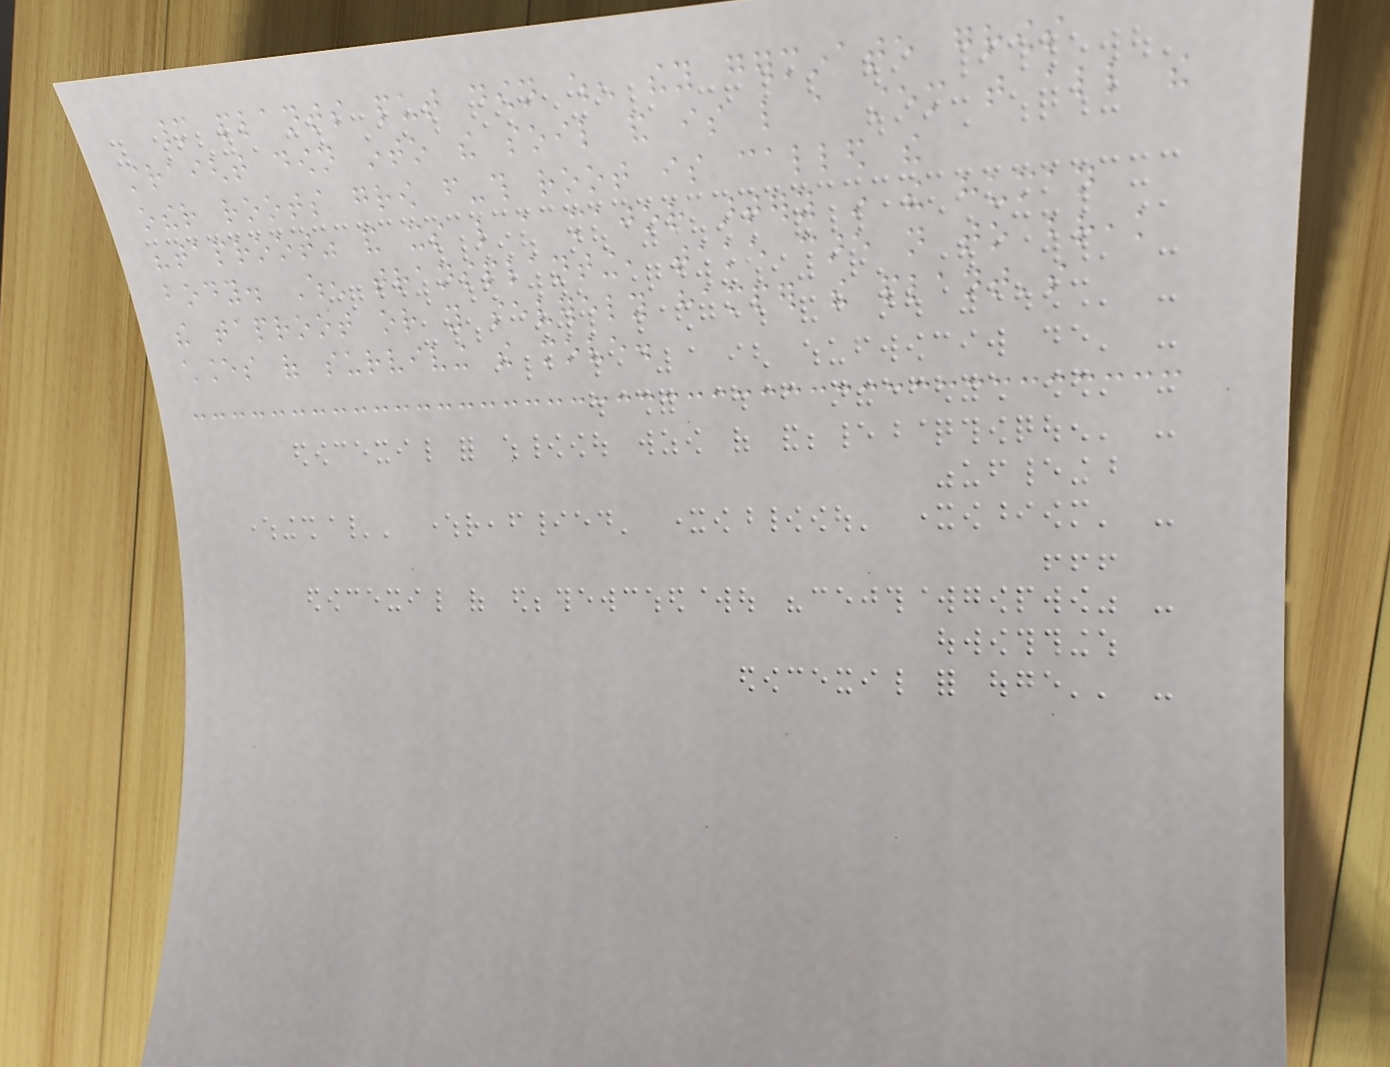many plants put down when they germinate grows
straight down into the soil and is like a stem that all the
other roots grow from-this root is called the
"taproot" and its like a major artery in the human
body. When transplanting, take care not to break
the taproot or you severely hamper the plant's
chances of surviving the move.
